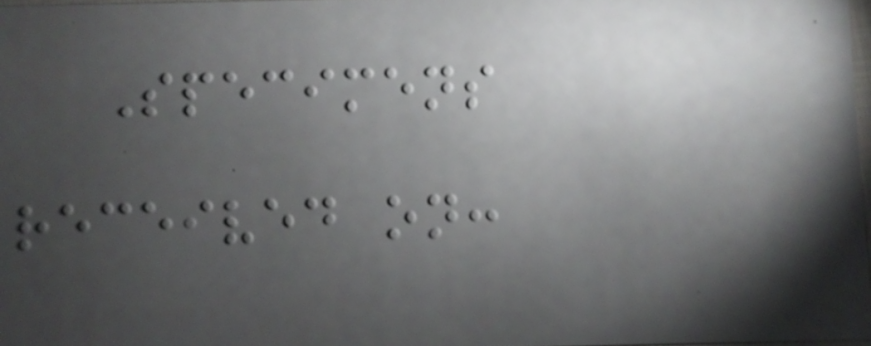Specimens
received on:
